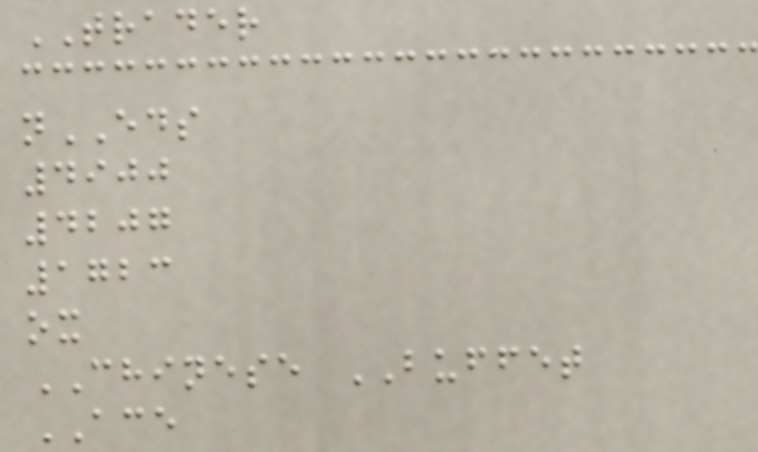TRADER
nEDS
4900
4207
1723
ox
CHINESE BUFFET
ACE
